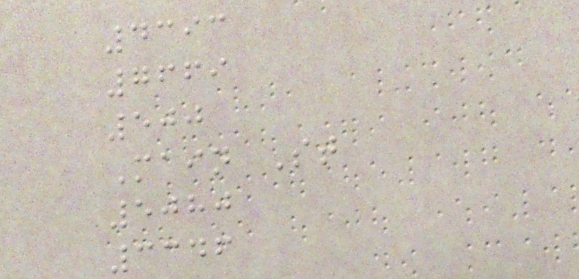4393
7669
500
Main St
5080
3346
